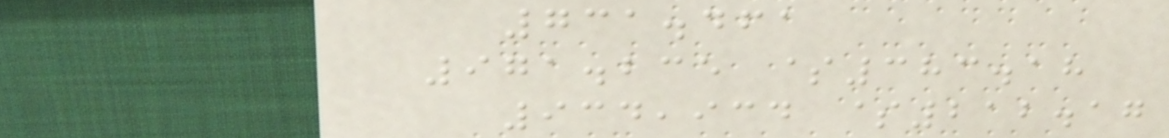731.461
971.235 $383.18
934,934 $212.17
